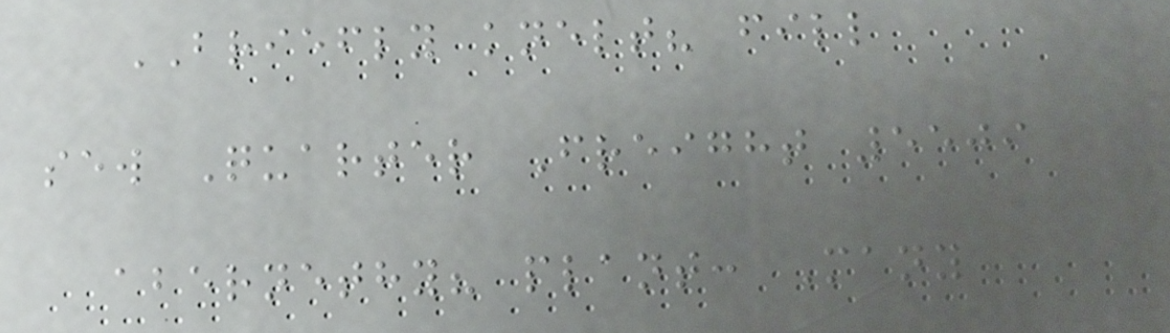BRIEFLY knelt? fill
sew Quarter Freight 5509
abernethy? plant: Many
